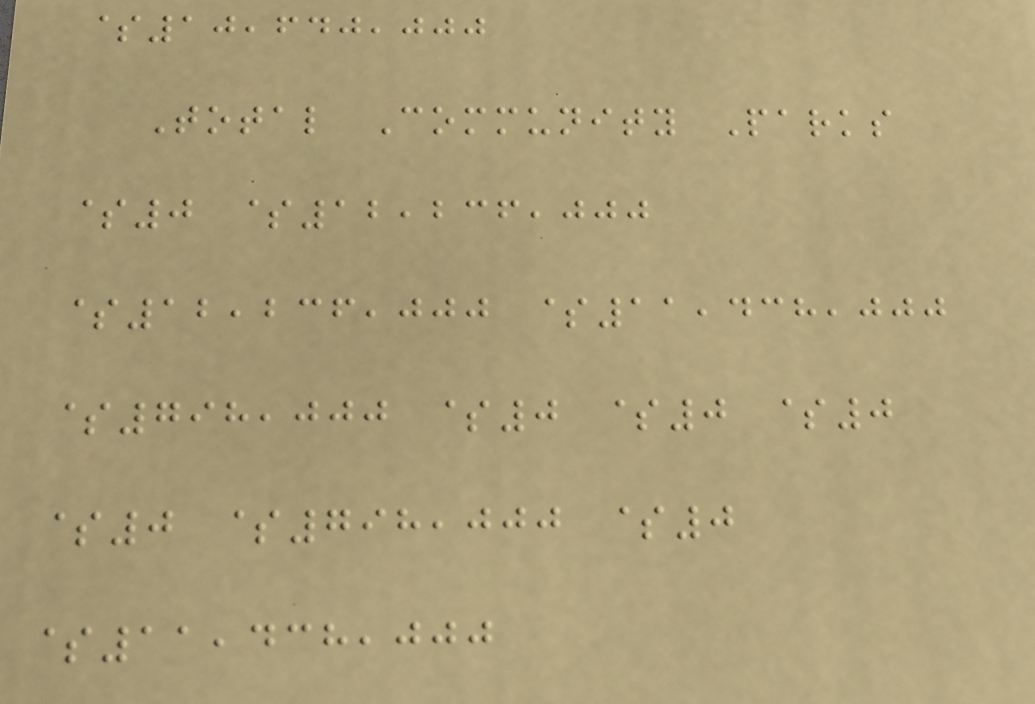$10,640,000
Total Community Parks
$0 $12,236,000
$12,236,000 $11,438,000
$798,000 $0 $0 $0
$0 $798,000 $0
$11,438,000
